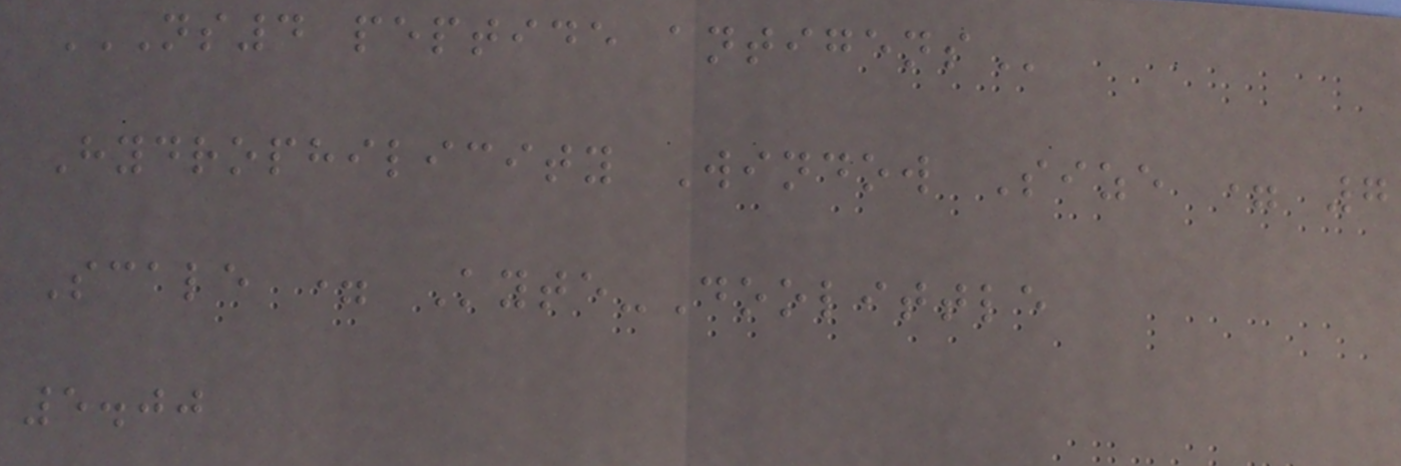NS4 PEPTIDE ANTIGENS
Hydrophilicity Window Size = 7
Scale = Kyte-Doolittle
5.00
